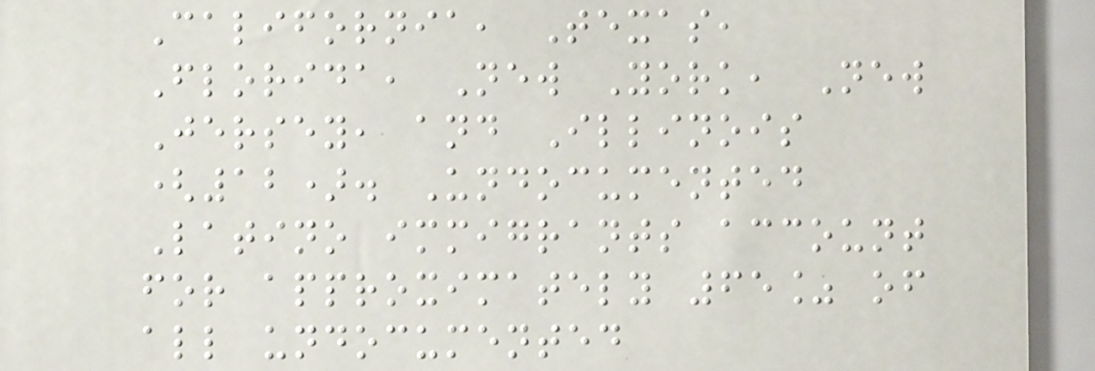California, Texas,
Florida, New York, New
Jersey, and Illinois
(12). Undocumented
Latino immigrants account
for approximately 65% of
all undocumented
